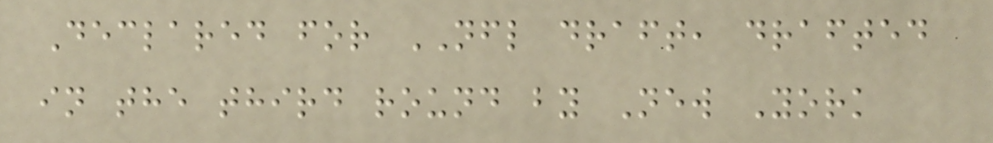Declared for NFL draft, drafted
in the third round by New York
